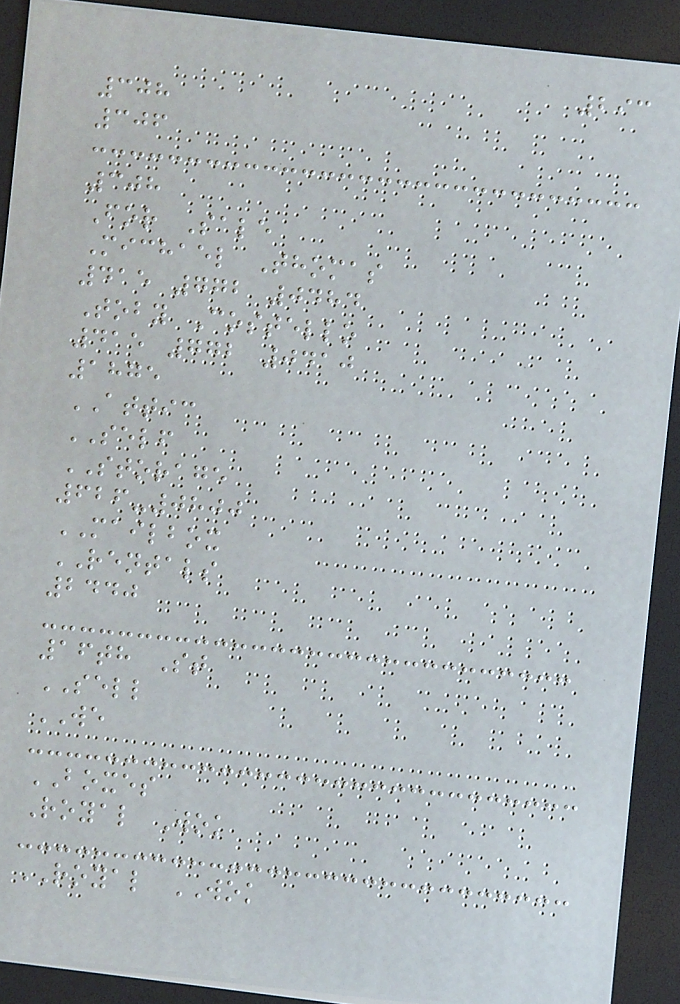293
308
306
308
For Sale
Michael Thomas
415 772 0484
Toby Costello
415 772 0410
1875
ATTIC
SELF
STORAGE
626-0800
MAILBOX
RENTALS
2440
16th St
SELL
WE
BOXES
Royal Wok
ROYAL WOK
